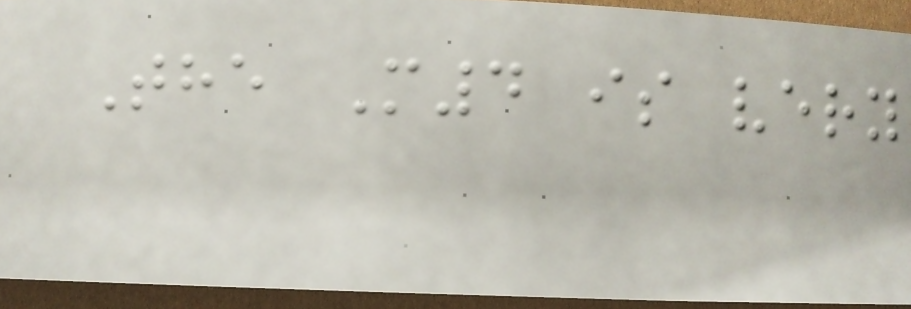The M4 is very
